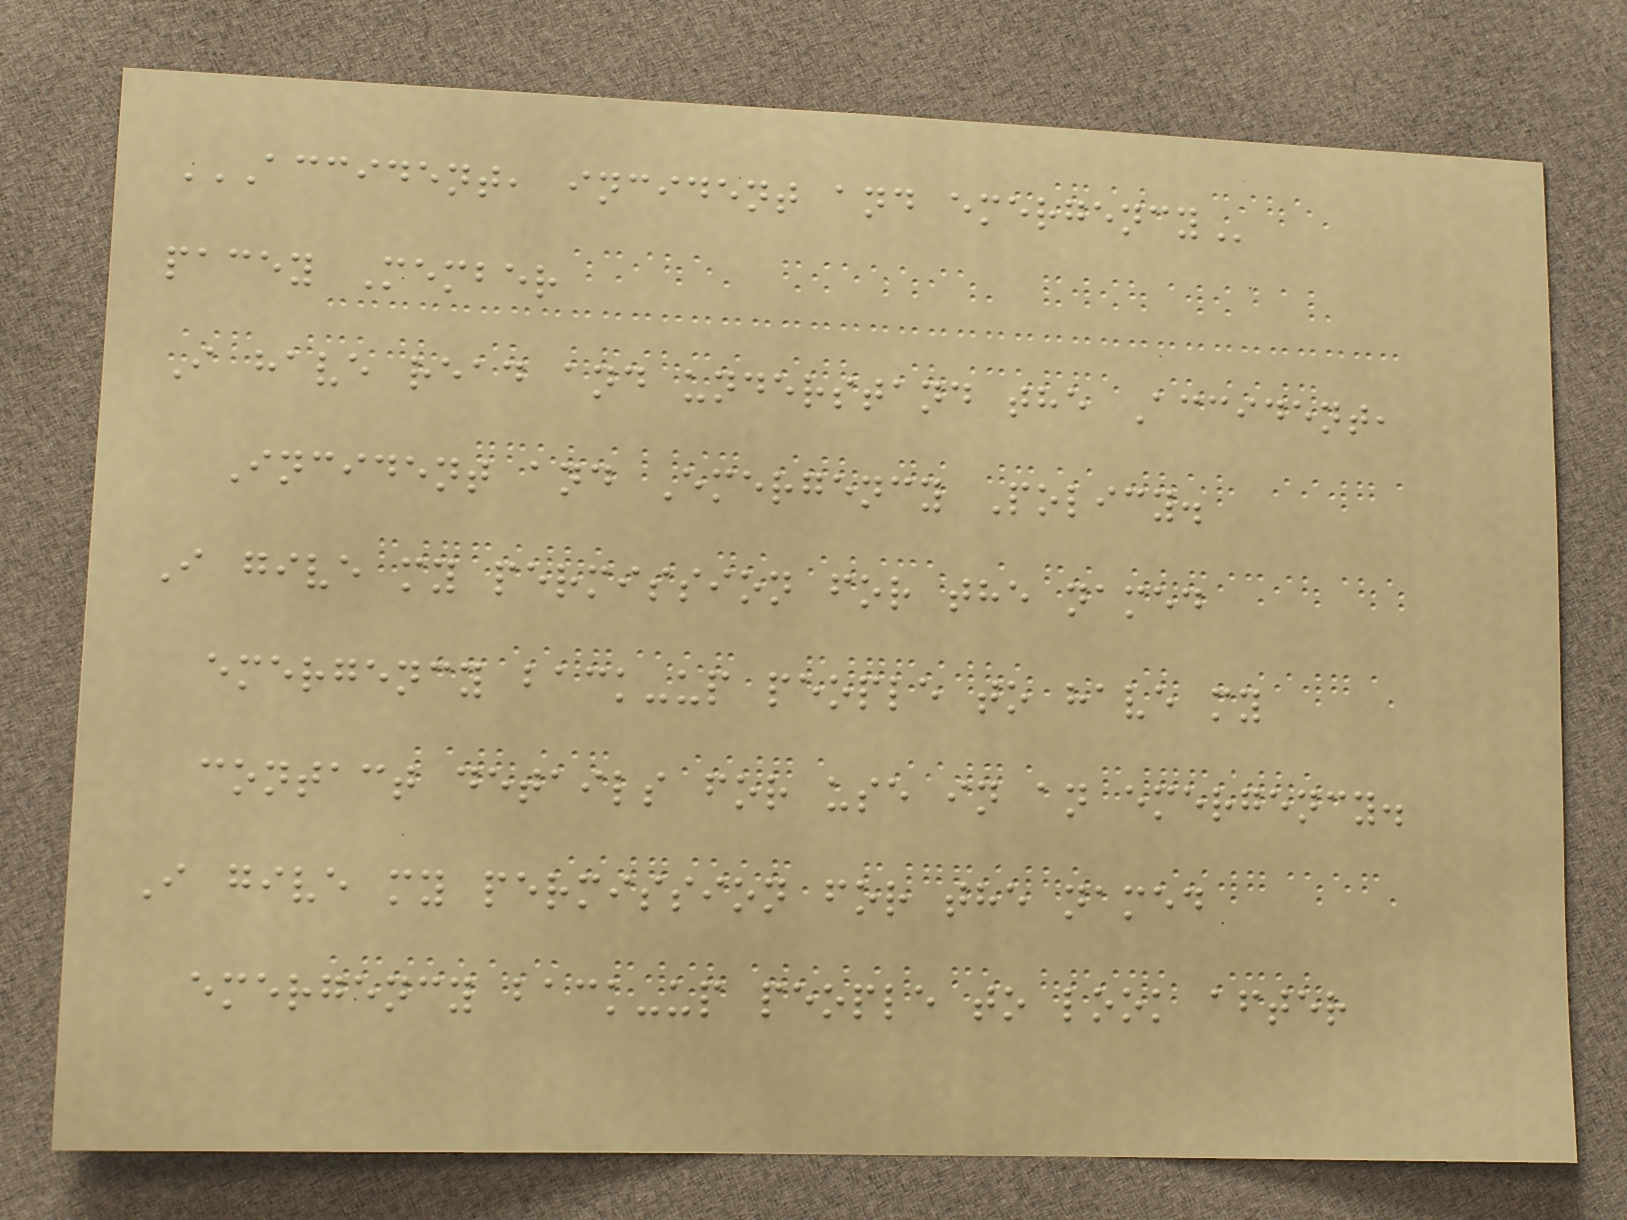ACCIDENT, INCIDENT AND EMERGENCY
pacey Member
I have read and understand the Accident,
Incident and Emergency Policy.
I give my permission for the named
emergency back-up people to have my
contact details for use in an emergency.
I give my permission for the named
emergency back-up people to look after
